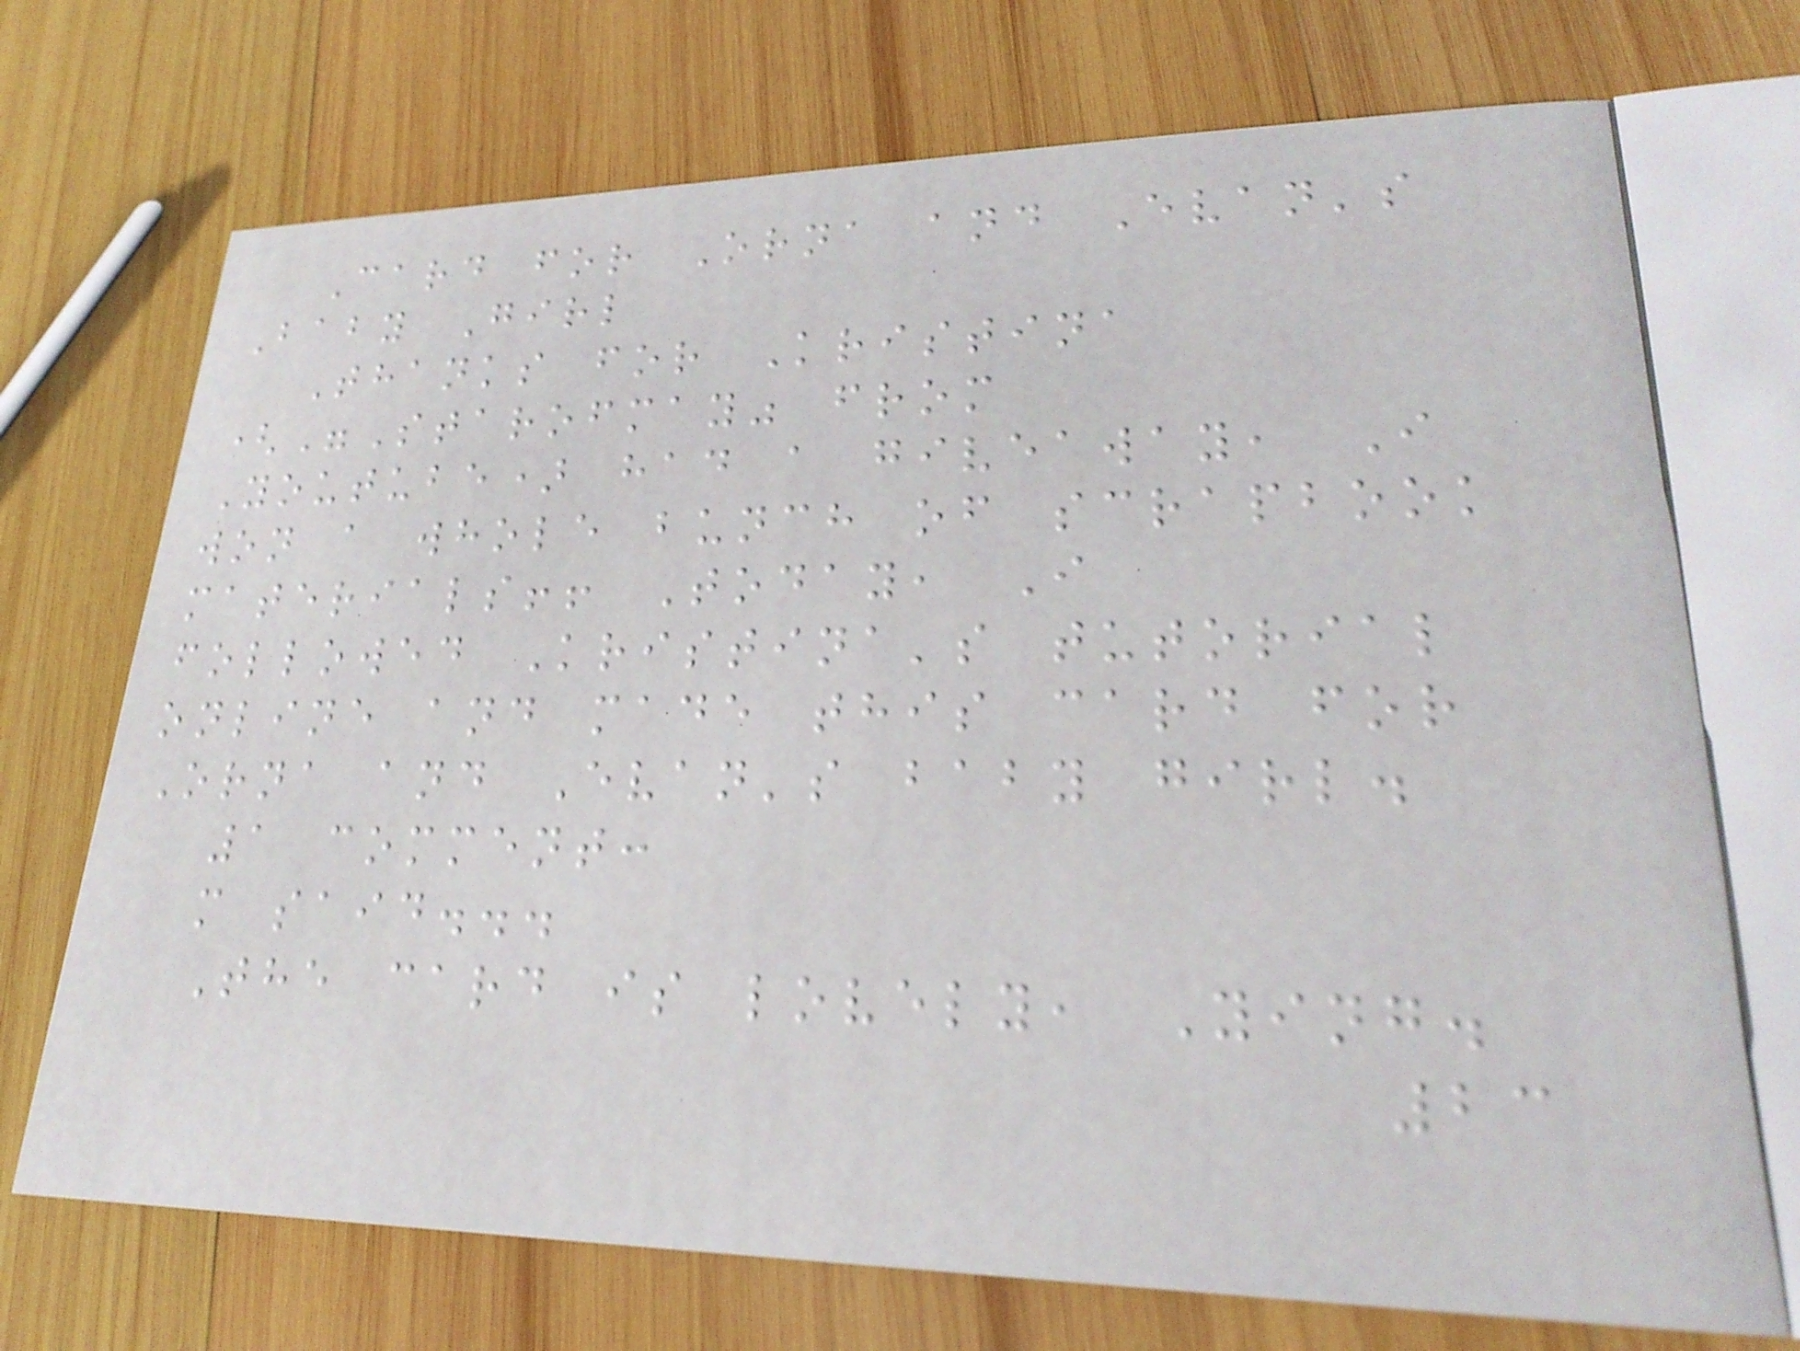Card for Orna and Evan's
Baby Girl
Thanks for Kristina
("Starofmay" from
Youtube) had a giveaway, I
won a whole bunch of scrapbook
materials!! Today, I
followed Kristina's tutorial
online and made this card for
Orna and Evan's baby girl.
1 comment:
m said...
The card is lovely, Ying.
23
